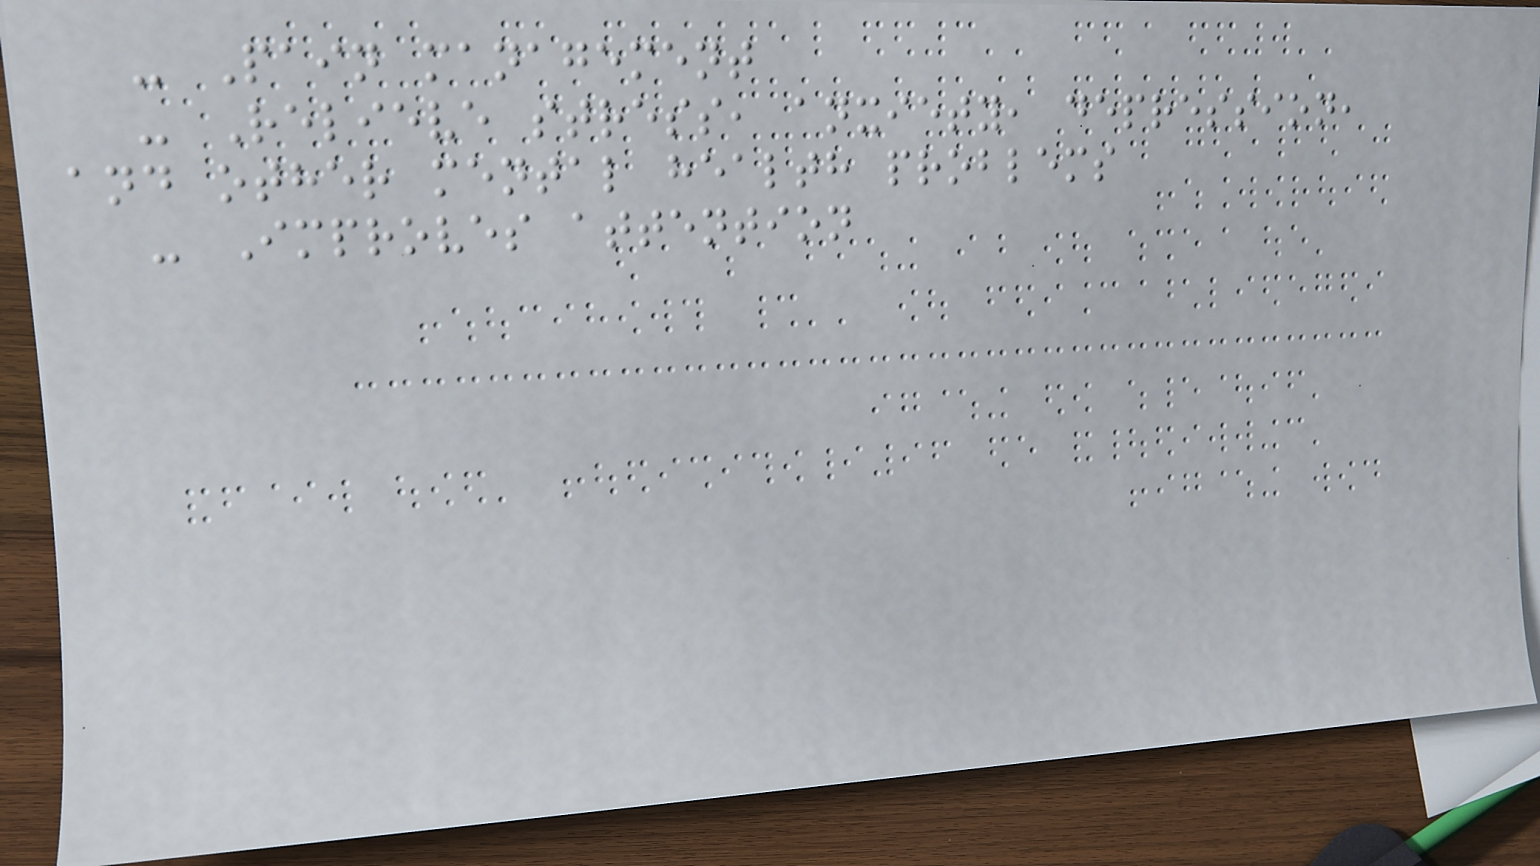- Pain management
- Relieve stress, anxiety, depression,
and other mental health problems
- Improves attention
